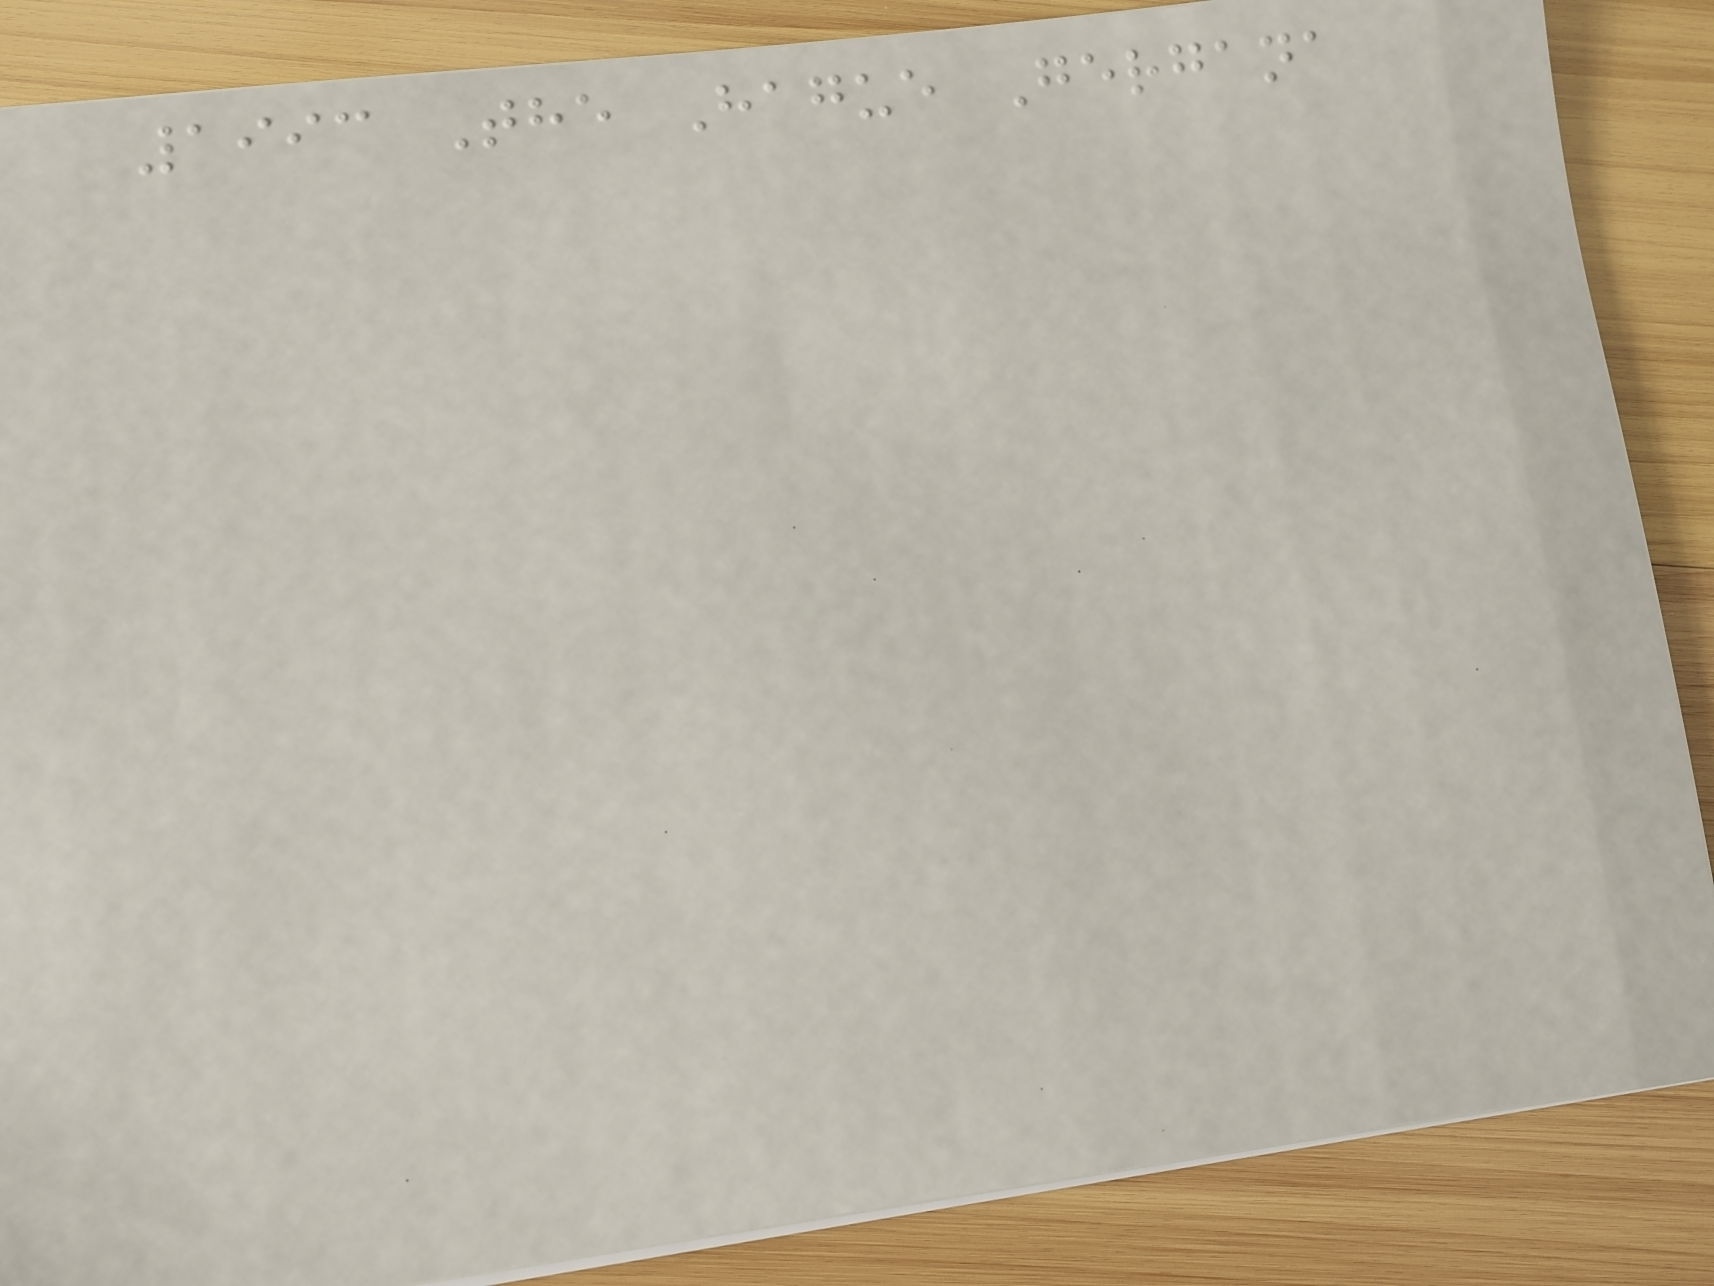1993 The Hague Gergana
